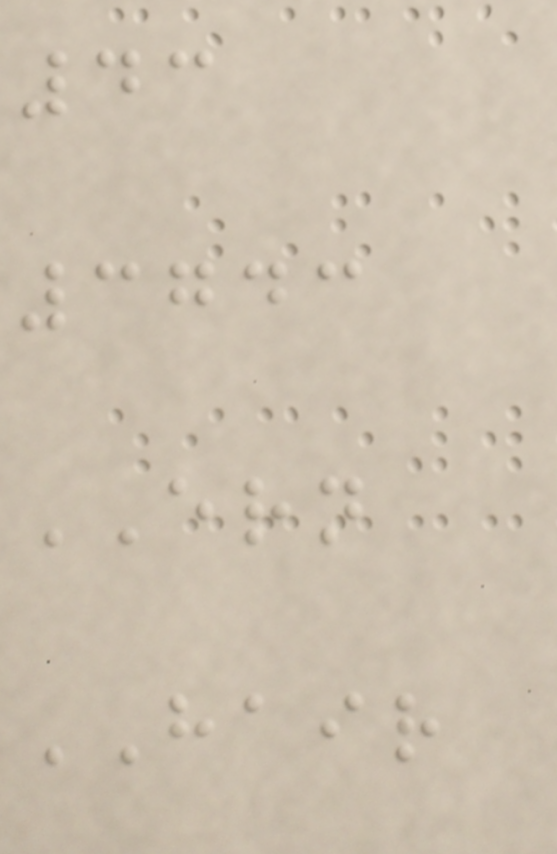43
3743
ERN
HAIR
